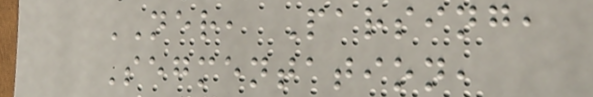NER, Parsing,
Segmentation,
